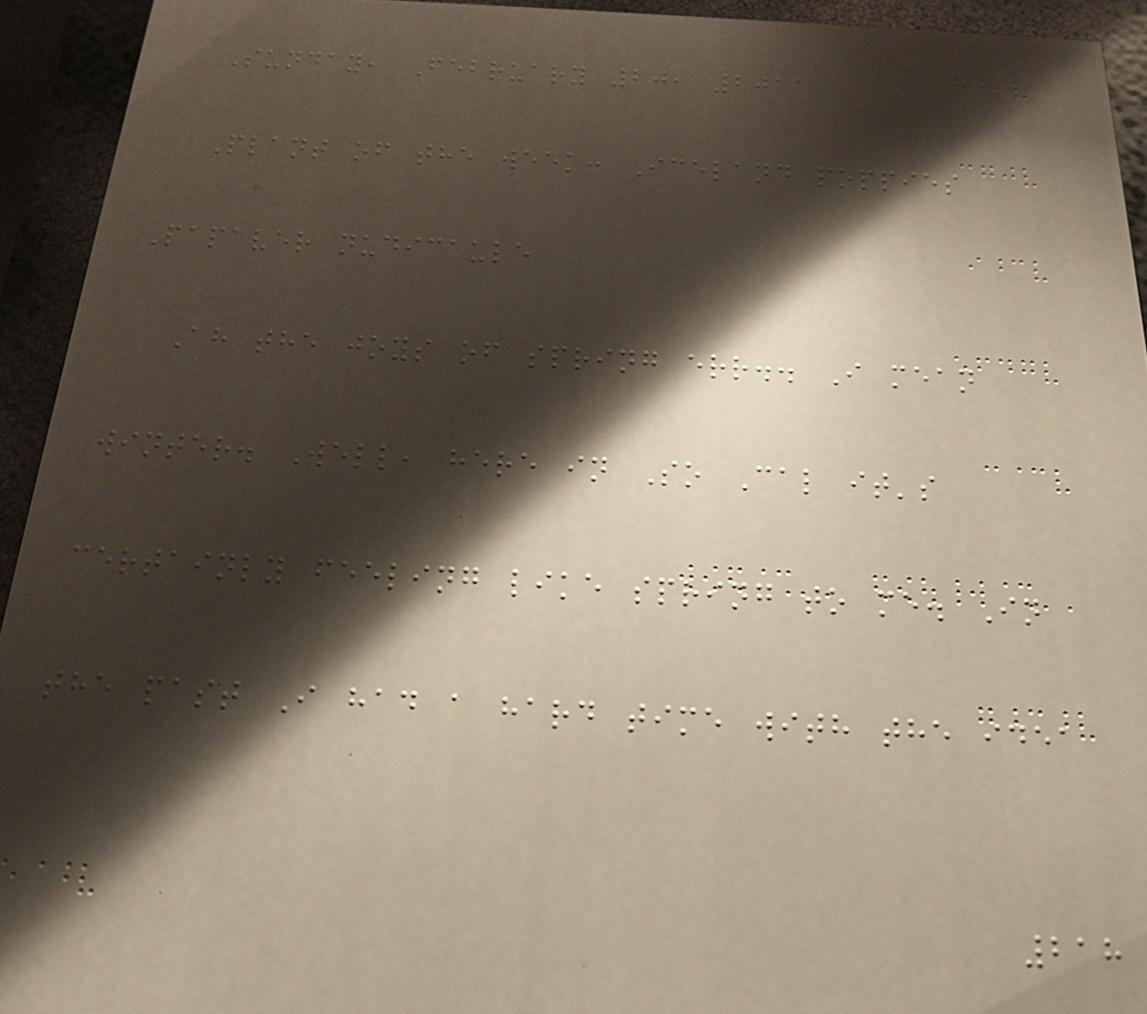Sunday, February 20, 2011
Plant of the week: Iceland poppies
Papaver nudicaule
Ah the joys of spring err.. I mean
winter. Well, here in So Cal it's
certainly feeling like spring to me. In
the past I had a hard time with the idea
218
